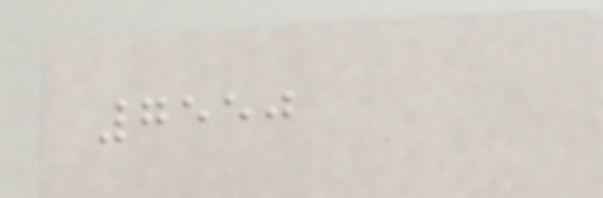7550
